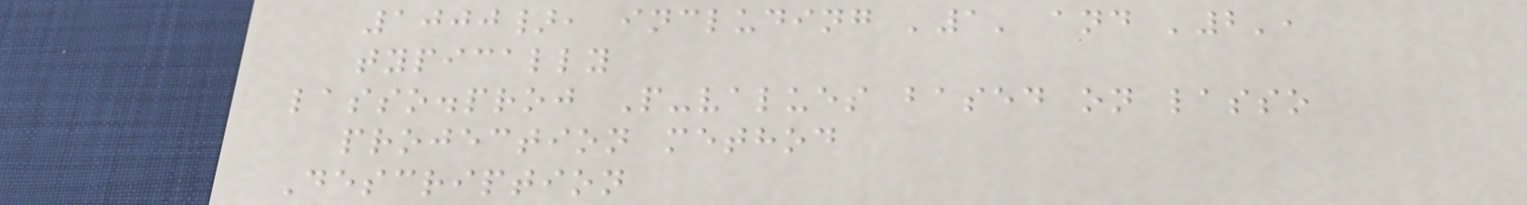1000}, including '1' and '2',
typically
lasso.proj P-values based on lasso
projection method
Description
